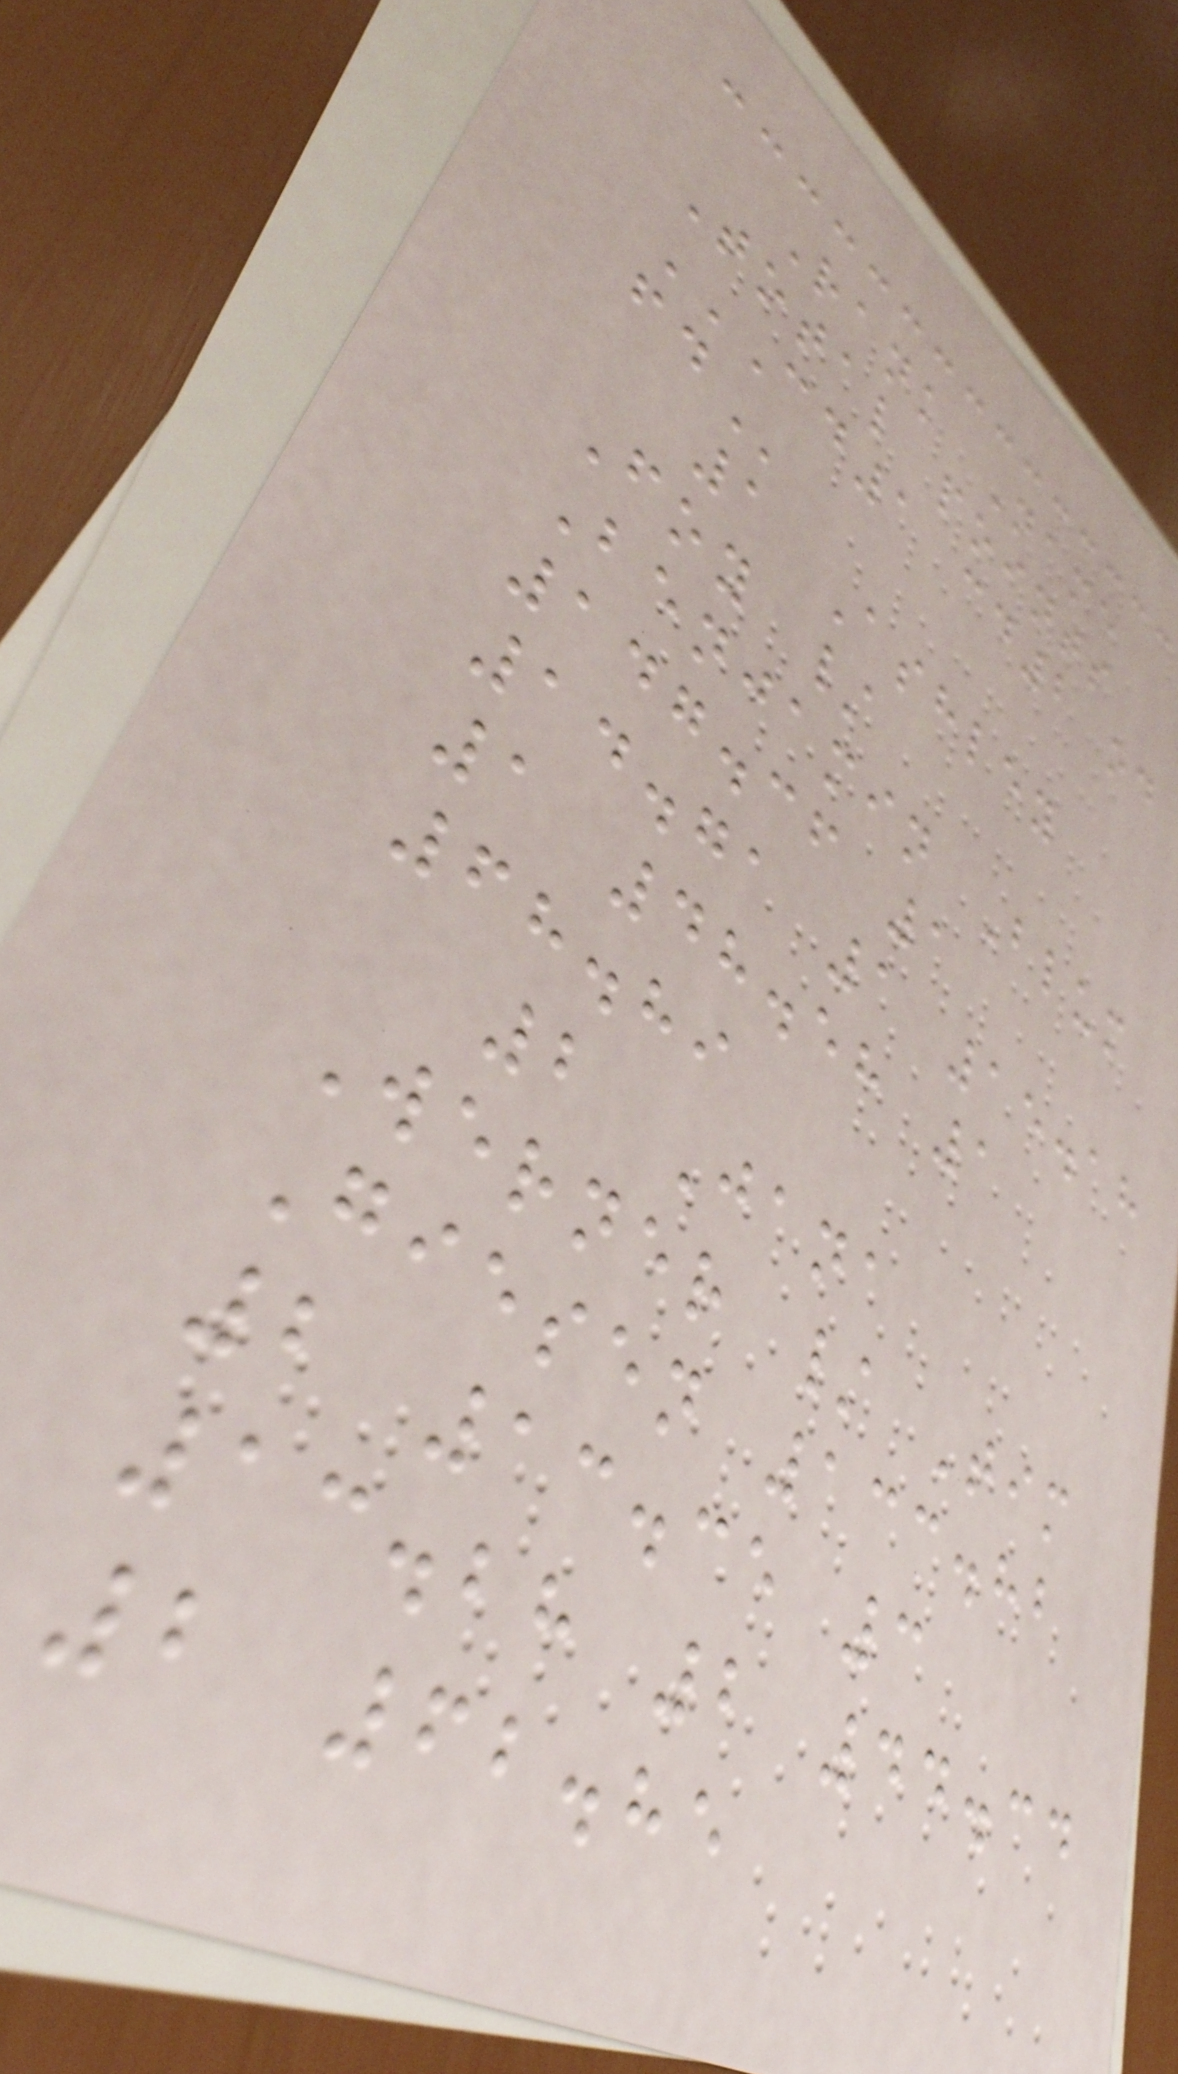Rank Name
Total points
CD1 CD2 OD
FD
1 Ashley
Foy /
Benjamin Blum
147.36 1
14.71 1 15.18
1 48.58 1
68.89
2 Jana
Werner / Tim
Giesen 133.82
2 13.35 3
13.28 2 44.34
2 62.85
